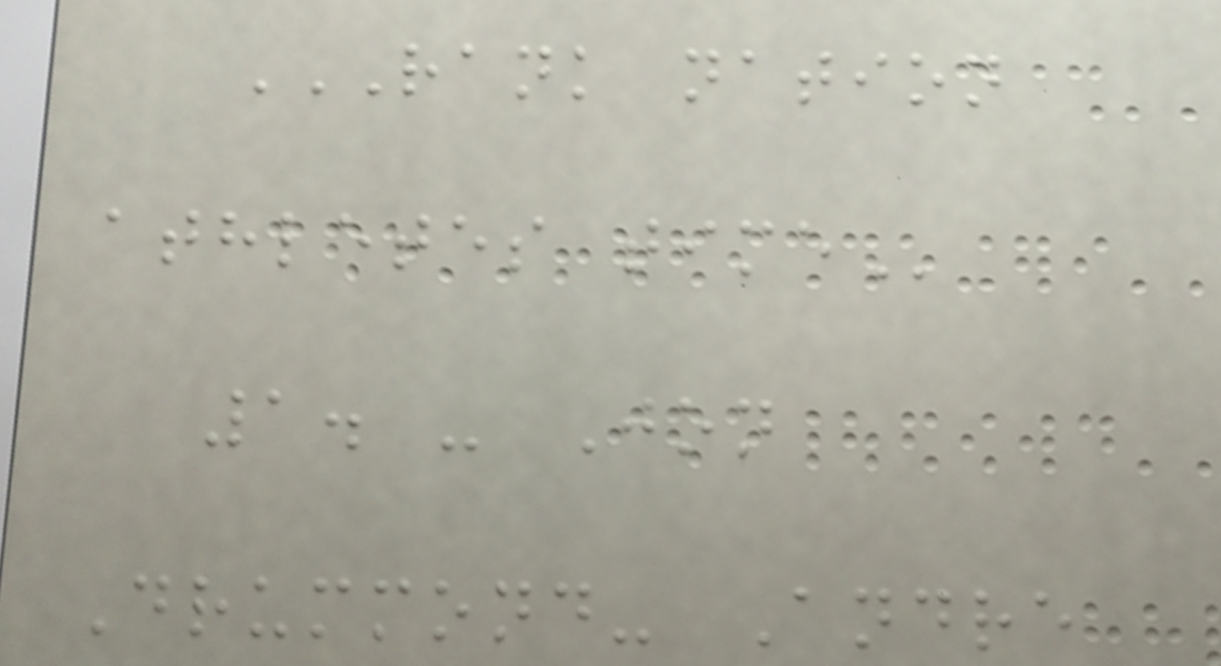RANK NATION
ATHLETES TIME
1. - Jon
Drummond- Andre
